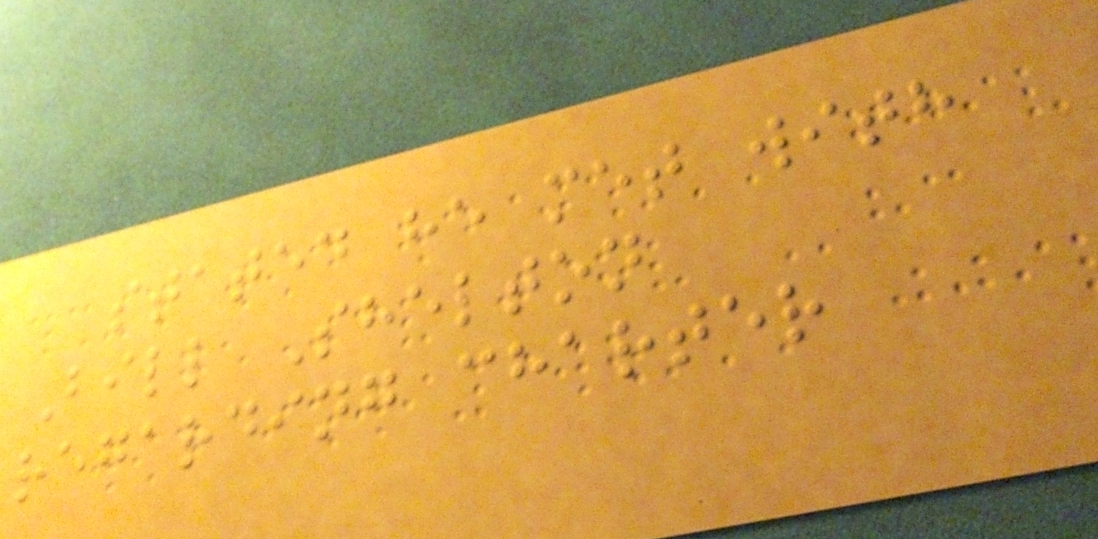stated he met with
Bill Shelton
regarding charter
